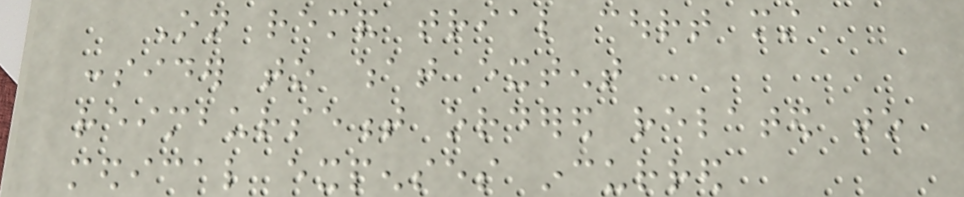On remand trial court must
consider to what extent
reimbursement ordered related to
medical expenses incurred
